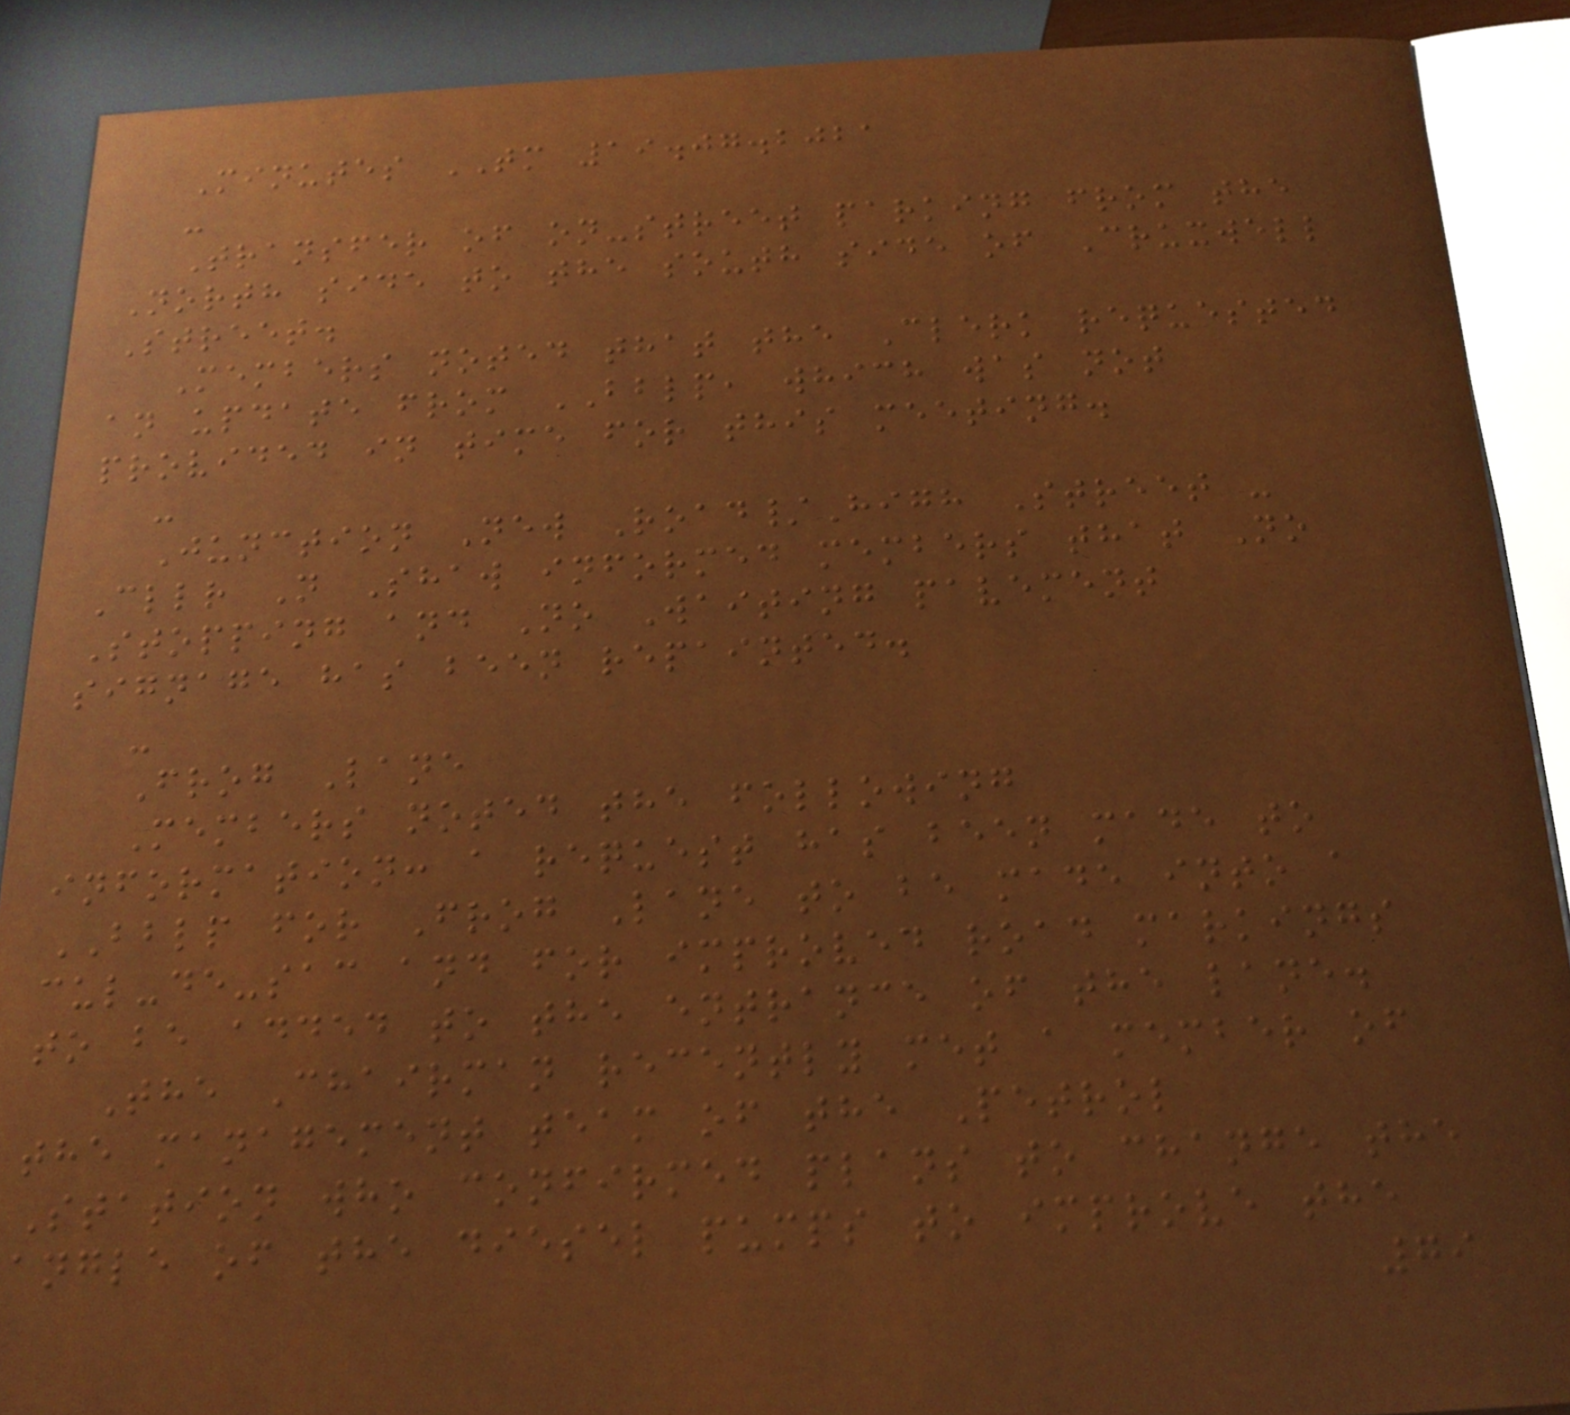Minutes TM 19.07.2021
-
Transfer of on-street parking from the
North side to the south side of Cruxwell
Street.
Members noted that the Clerk requested
an update from BBLP, which was not
provided in time for this meeting.
-
Junction New Road/High Street -
Cllr N Shaw informed members that No
Stopping and No Waiting pavement
signage has been repainted.
-
Frog Lane
Members noted the following
information: a request has been made to
BBLP for Frog Lane to be made into a
cul-de-sac and for improved road markings
to be added to the entrance of the lane.
The Chairman recently met a member of
the management team of the Petrol
Station who confirmed plans to change the
angle of the diesel pumps to improve the
79
